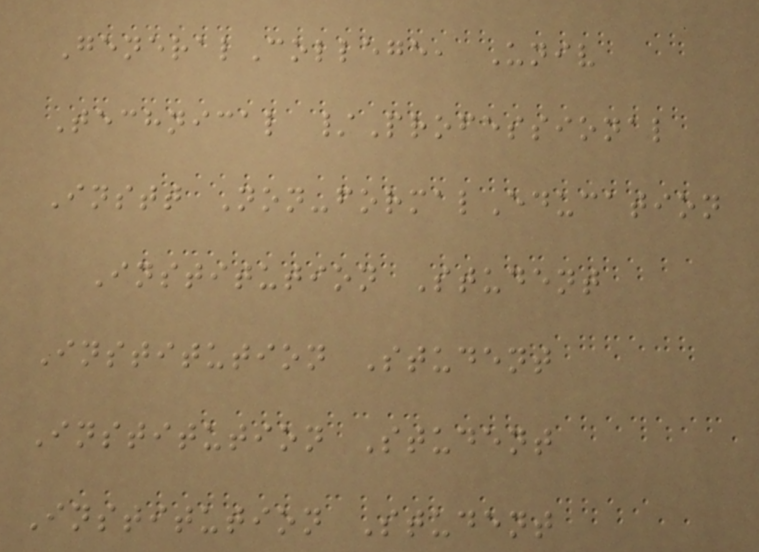GeneralCollege, Univ
Technical /Professional
Instt Non-formalEducation
Institution Student
Institution Student
Institution Student
Institution Student
